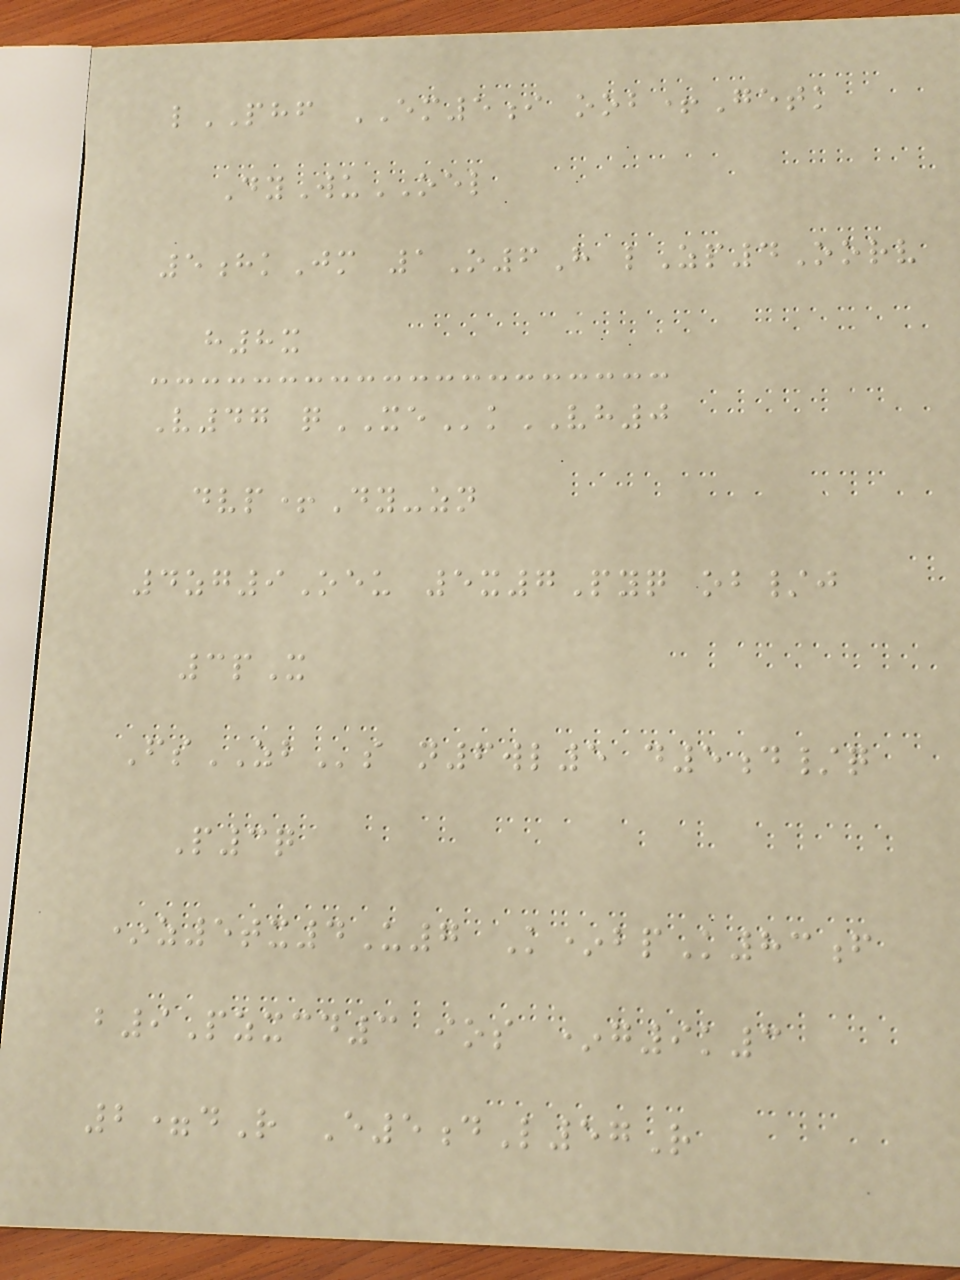lPHF EM5i oob+Getk
DyWuOEL
5hkJm 1O6H lZp4Oorv
h8x
V47 qXEkVH0
dvp+Dy-zn
4zg9Oeu 5x7Pyq ob/j
3pX
FsZBs n6wl5 d5d/q
P3q
*z5tx4U7 K*bpK83f
b9Pzxcd3 ios *g9k3
2=dR E5dL57R
